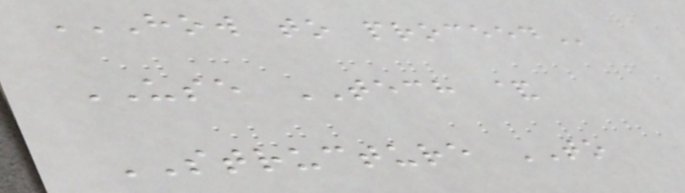HOW TO PROCEED
USE TECH &
STRUCTURE TO
